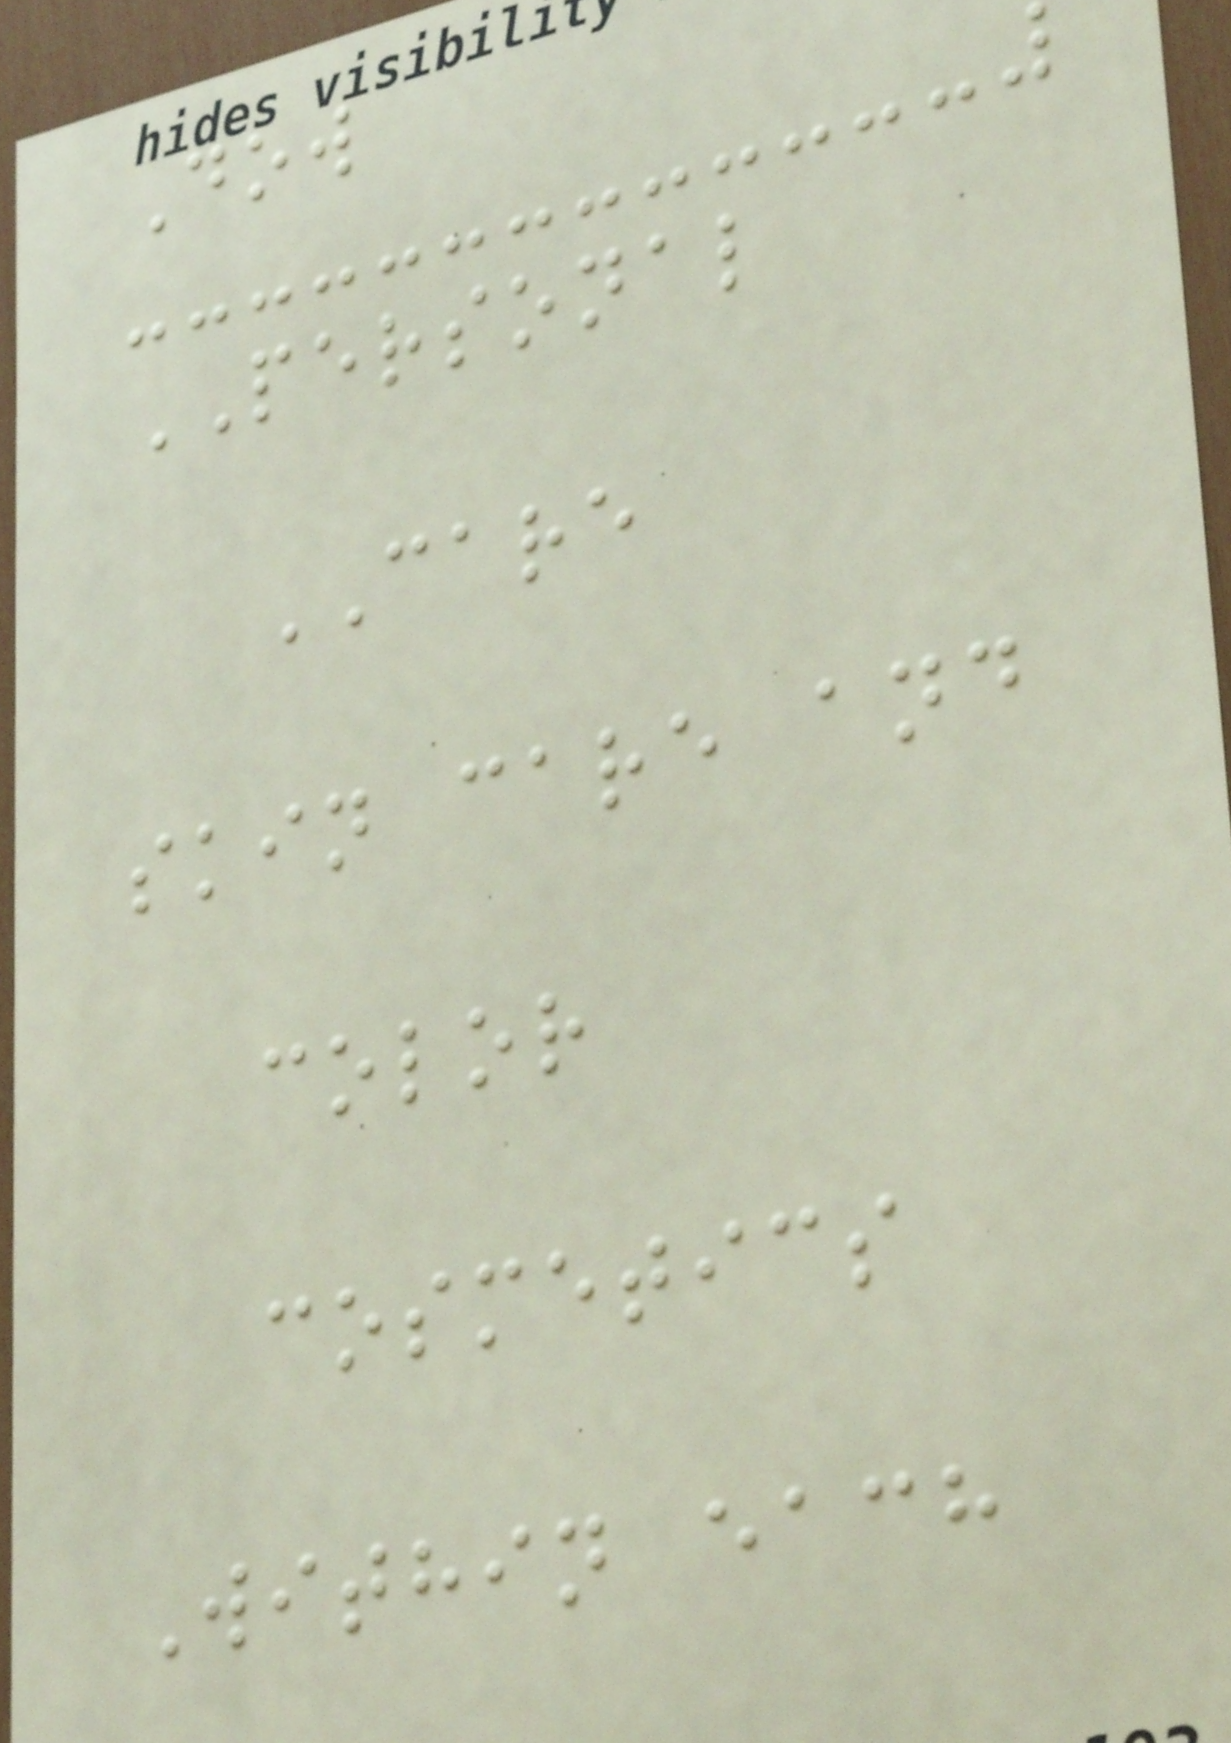Dow
PERSONAL
CARE
skin care and
color
cosmetics
Within each
